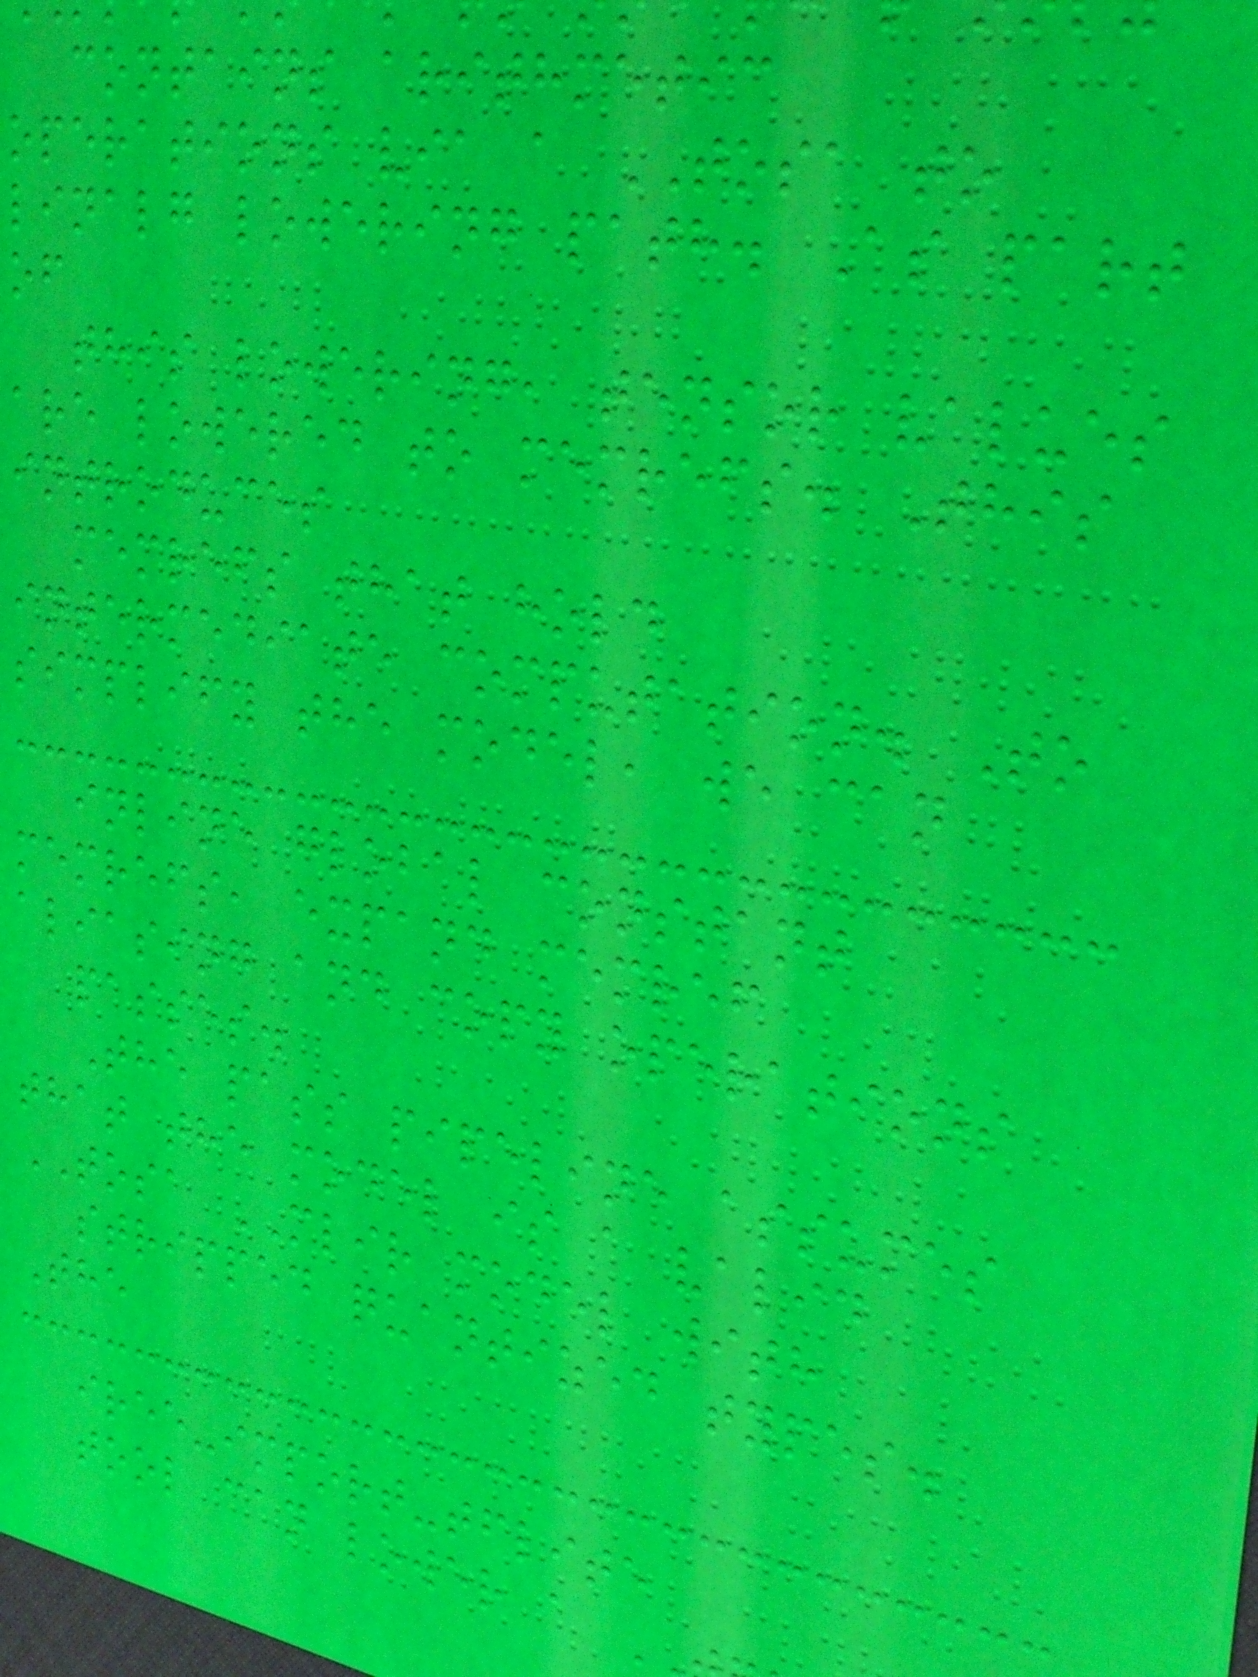contains arithmetic
operations via a TOSA to
linalg lowering path. As part
of
this lowering, tensor values
are lowered to memrefs. This
introduces
memrefs that hold
intermediate computation. To
simplify the model, we can
inline global constant
memrefs, expand memref
aliasing and copy operations
passes.
The pass pipeline assumes
that the model is a valid
TOSA MLIR model with
stripped quantized types.
The
iree-import-tflite
tool can lower a
